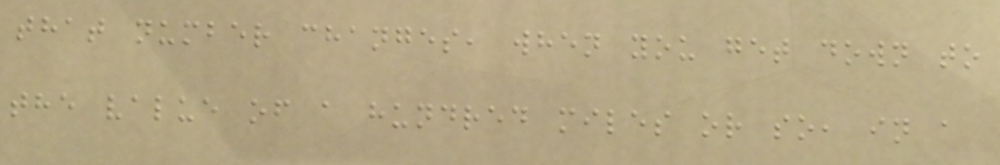that number changes, when you get down to
the value of a hundred miles or so, in a
